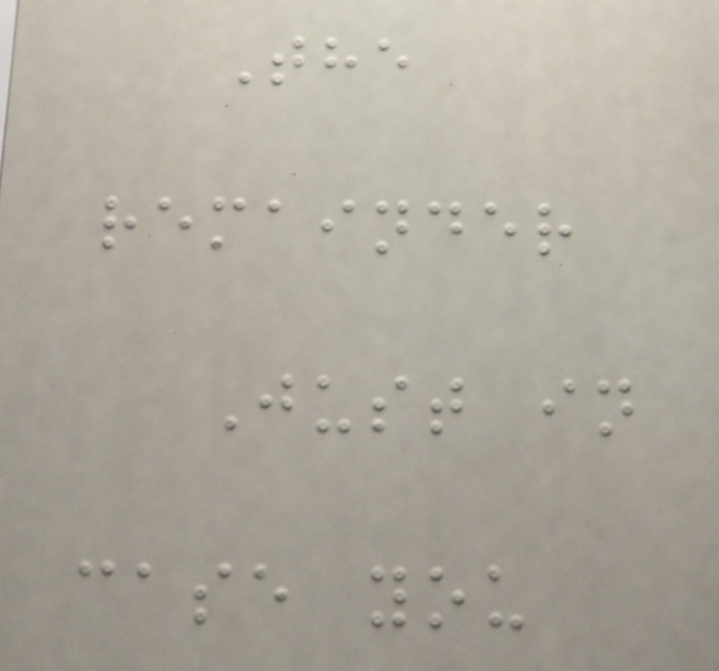The
remainder
Just in
case you
